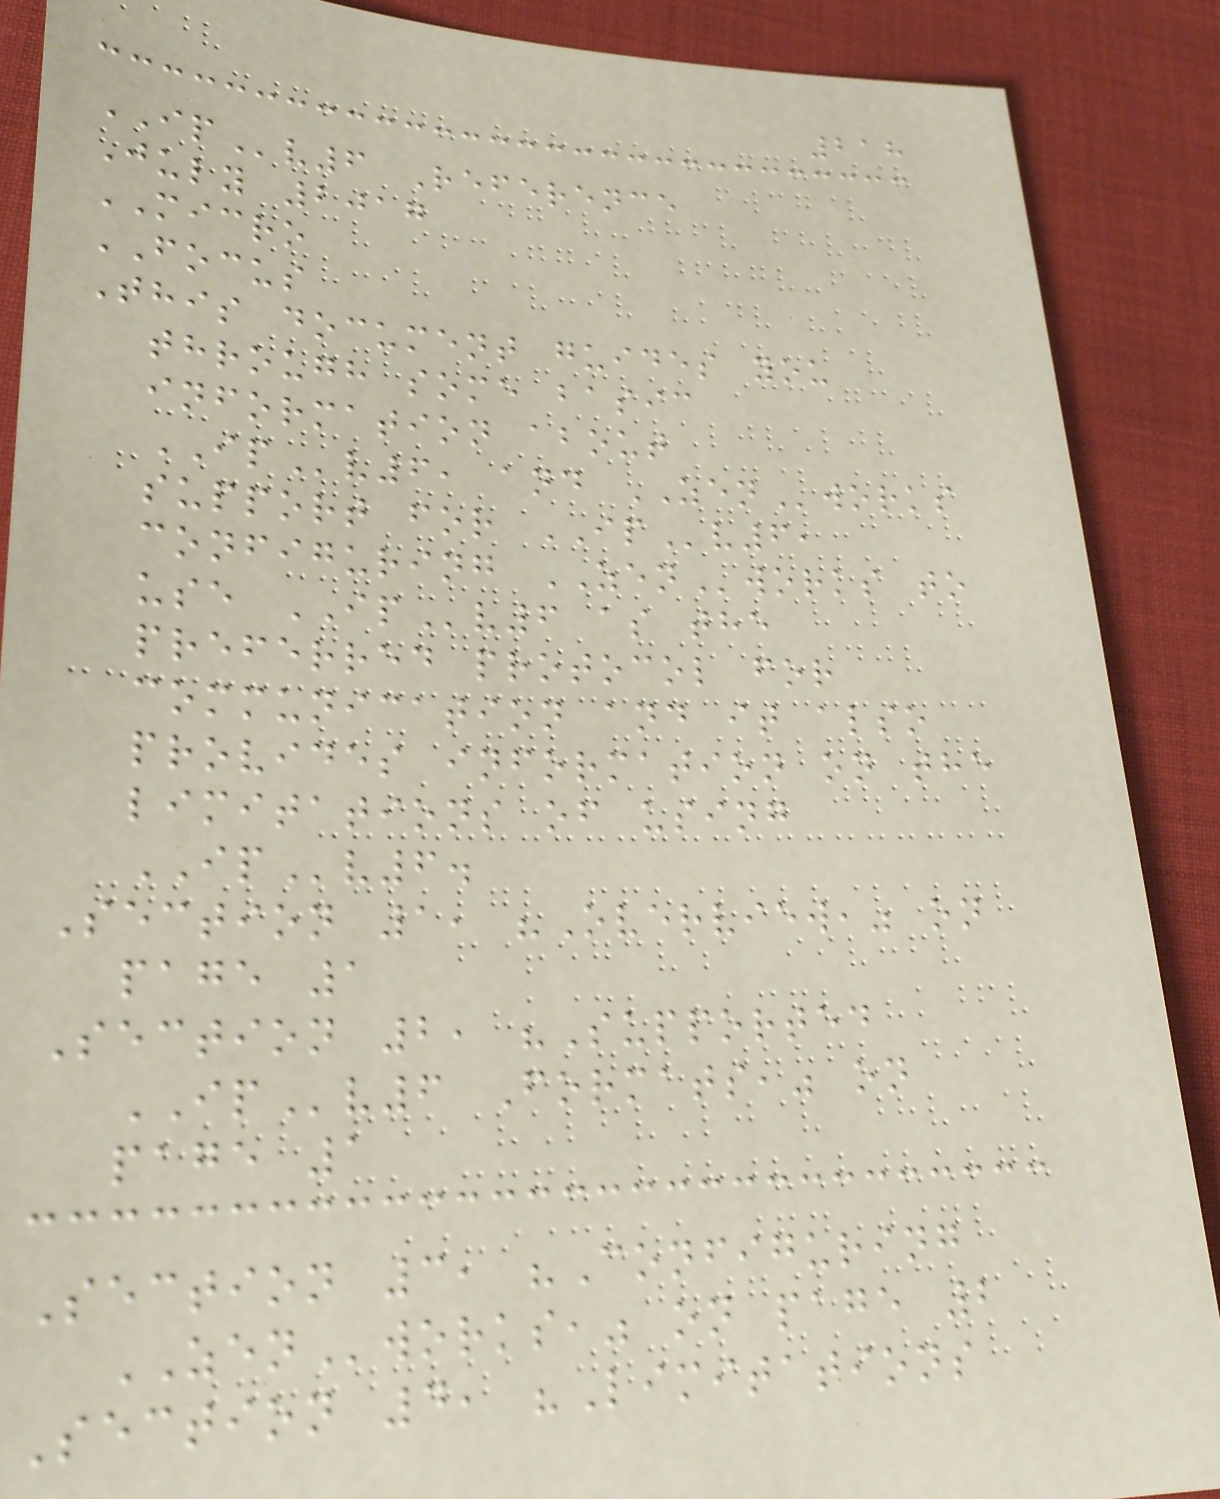218
IPv6 Reference
July 2017
MICRO
FOCUS
This document guides you
through some basic
information about
IPv6, and ZENworks
support for IPv6,
configuring ZENworks to
use IPv6 as the
preferred protocol for
communication and it also
provides information on the
limitations of using
IPv6.
Section 1, "Overview," on
page 1
Section 2, "Supported
IPv6 Formats," on
page 1
Section 3, "Configuring
ZENworks," on page 2
Section 4, "Limitations
